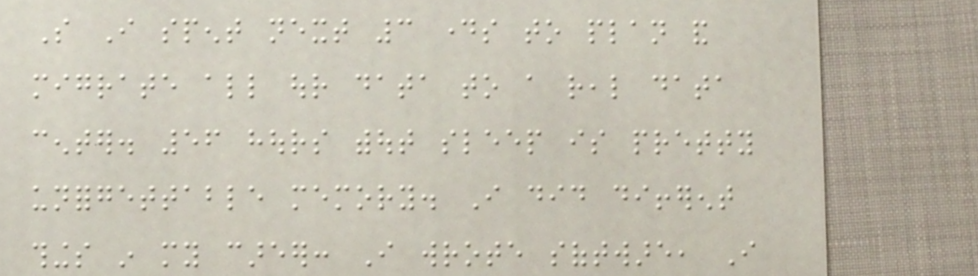So I spent next 3 days to plan and
migrate all our data to a real data
center. 56 hours without sleep is pretty
unforgettable memory. I did different
things in my career: I wrote software, I
